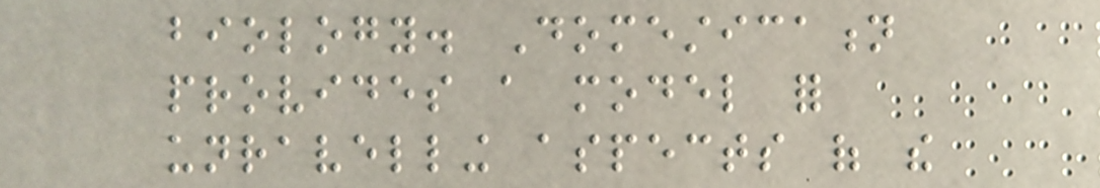biology. Domestication
provides a model for
unravelling aspects of the
